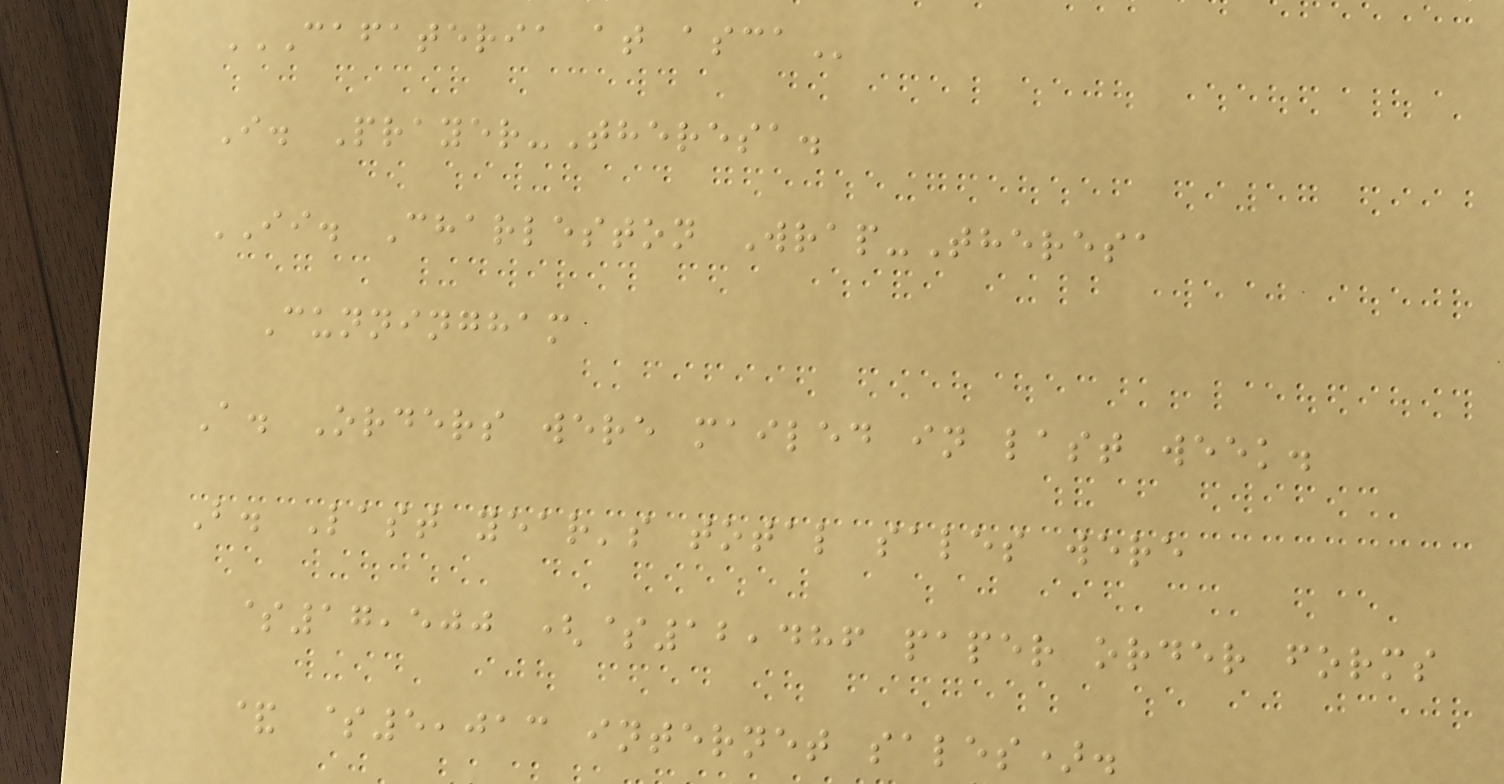CAFATERIA AT ASCA
I. Prayer-Theresa.
II. Charleston Wrap-Theresa
Cunningham
A. Orders were mailed in last week.
B. Last year's total sales were
$17,500 ($12,486 paper order forms
& $5,013 internet sales).
